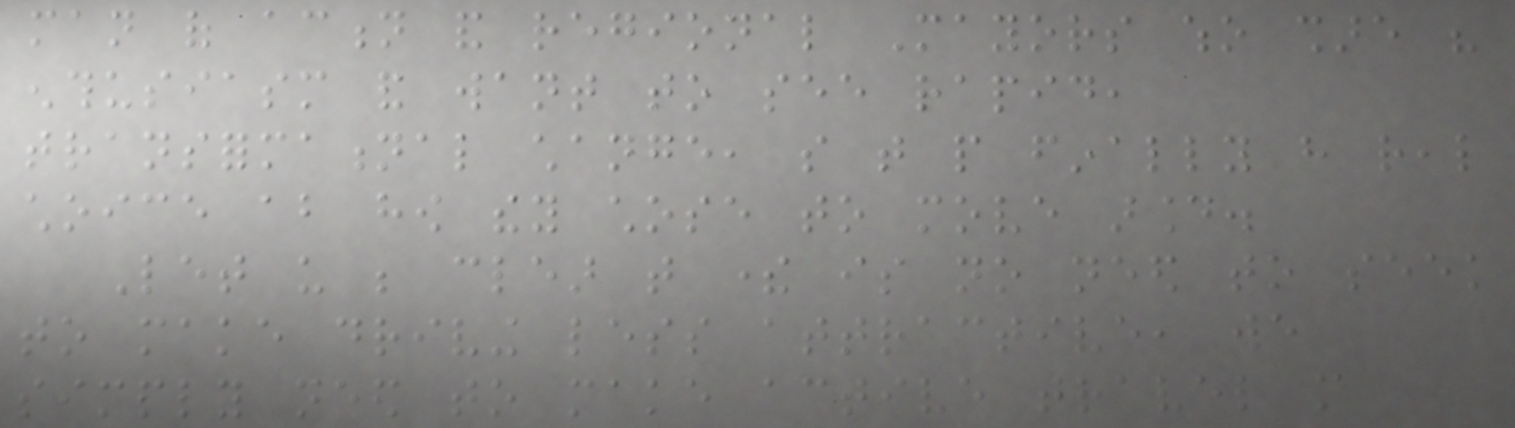man of action and regional Mayors who share his
enthusiasm and want to see rapid,
transformational change, so that people finally have real
choice about how they chose to move around.
Let us be clear that there is no need to seek
to make driving less attractive, we
simply need to make active travel more
